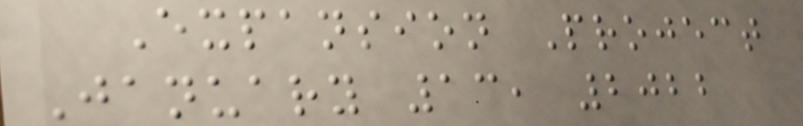Expansion Project
January 13, 2022
